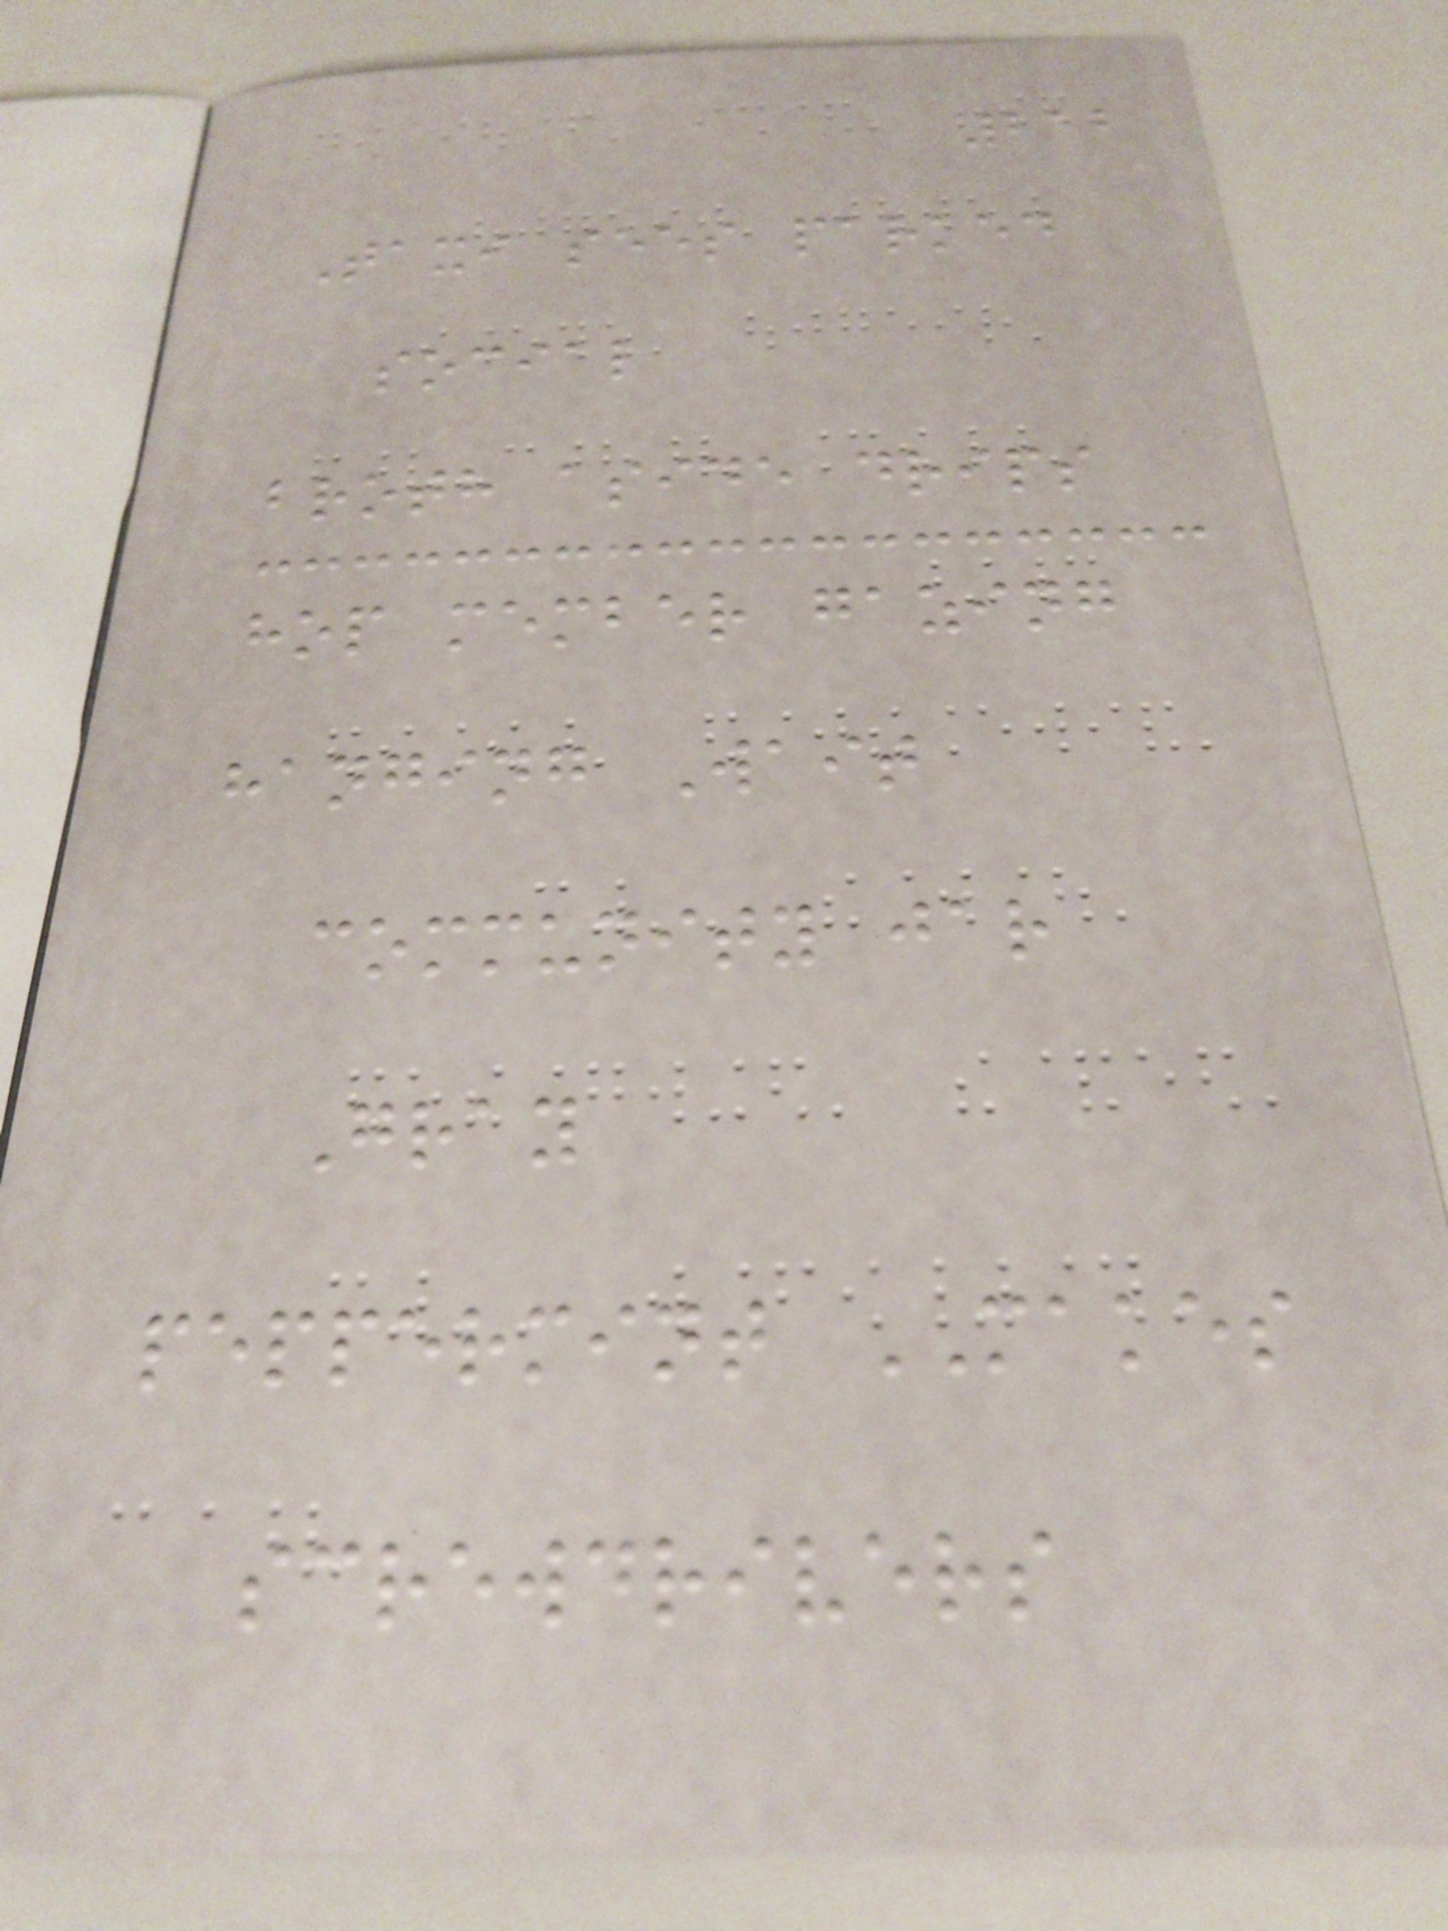212
Taxi sees parked
social
broth aside drips
hop member gazing
hanging Wait
community jar
Gray
peppermint MAKES
screwdrivers
